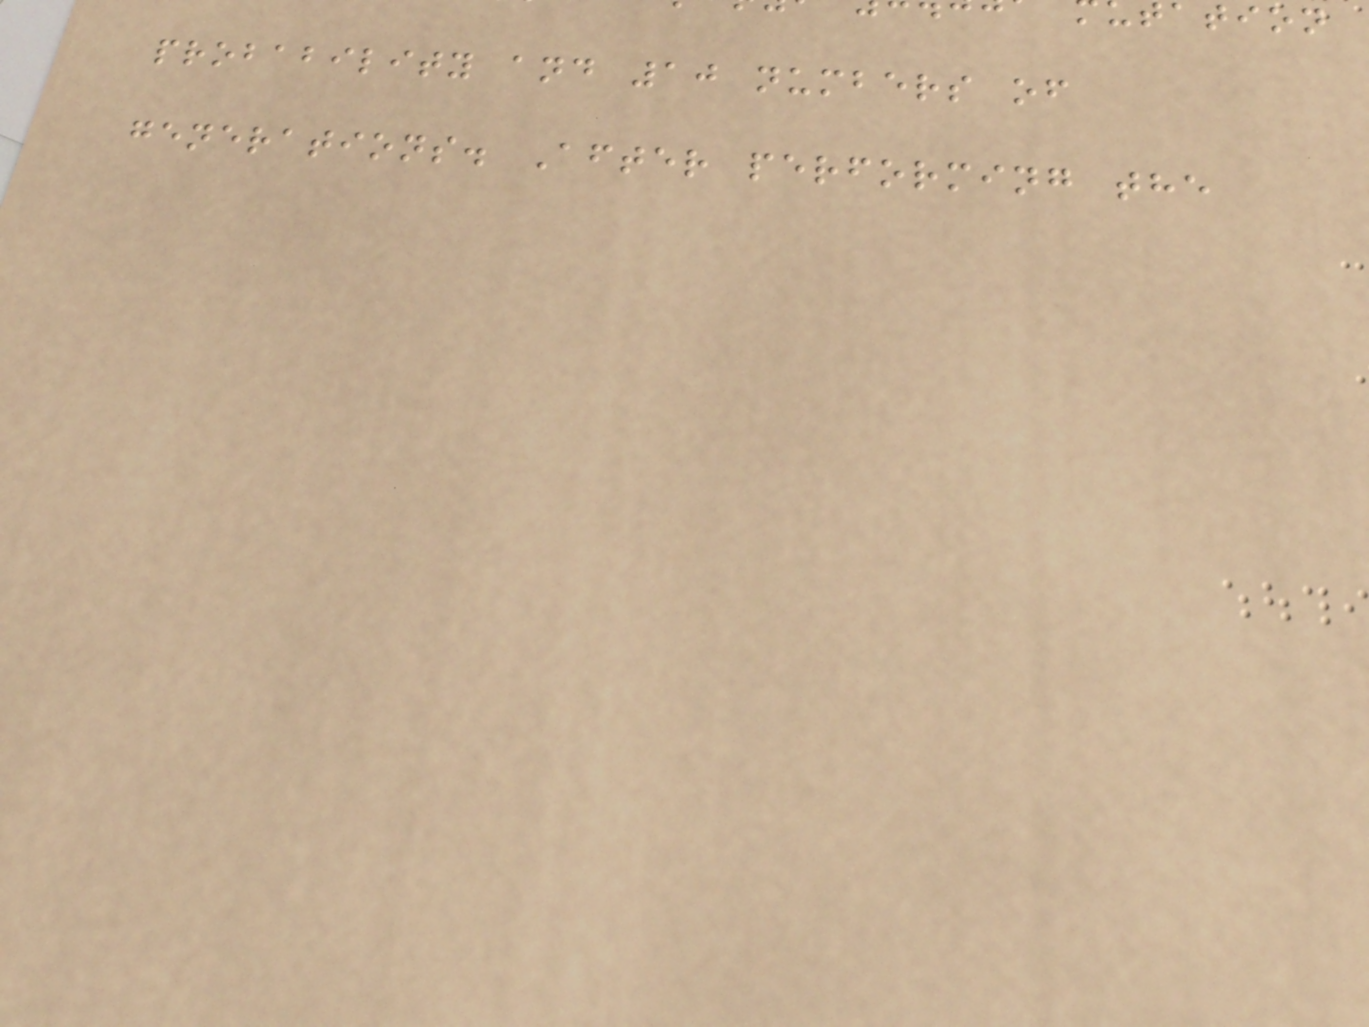probability and 10 numbers of
generations. After performing the
